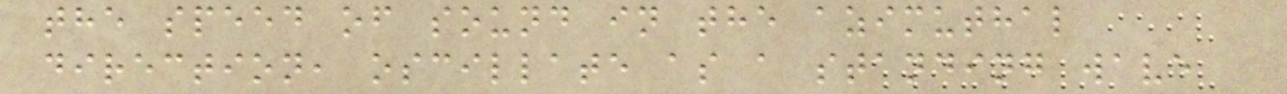the speed of sound in the azimuthal
direction, oscillate as a standing wave
